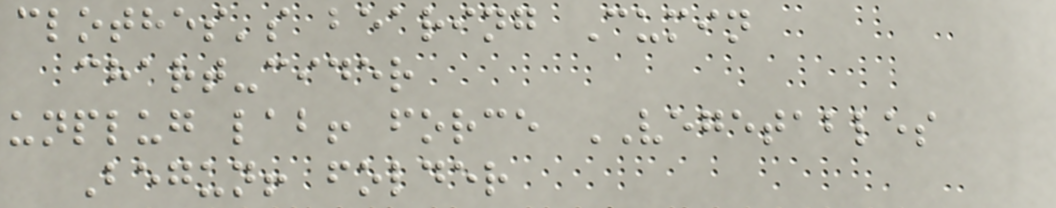clothes's bearing Cumin
chart-cider
unplug lab! force VEGETABLES
Begun! folder
